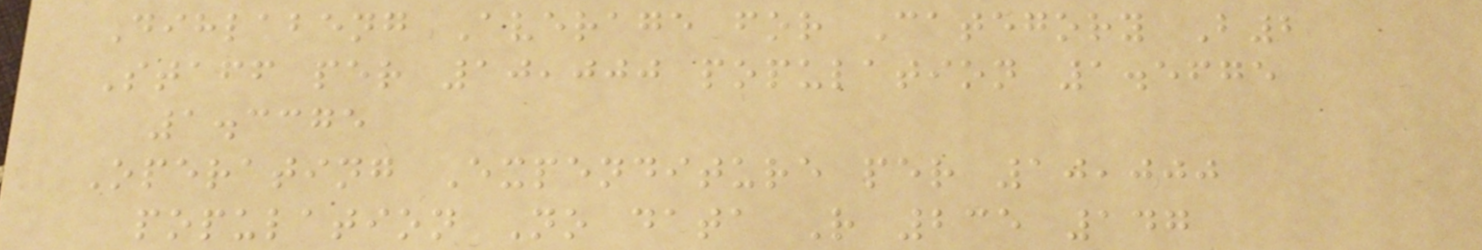Dihlabeng Average for Category B2
Staff per 10,000 population 1.5675
1.3375
Operating Expenditure per 10,000
population No data R 235 147
